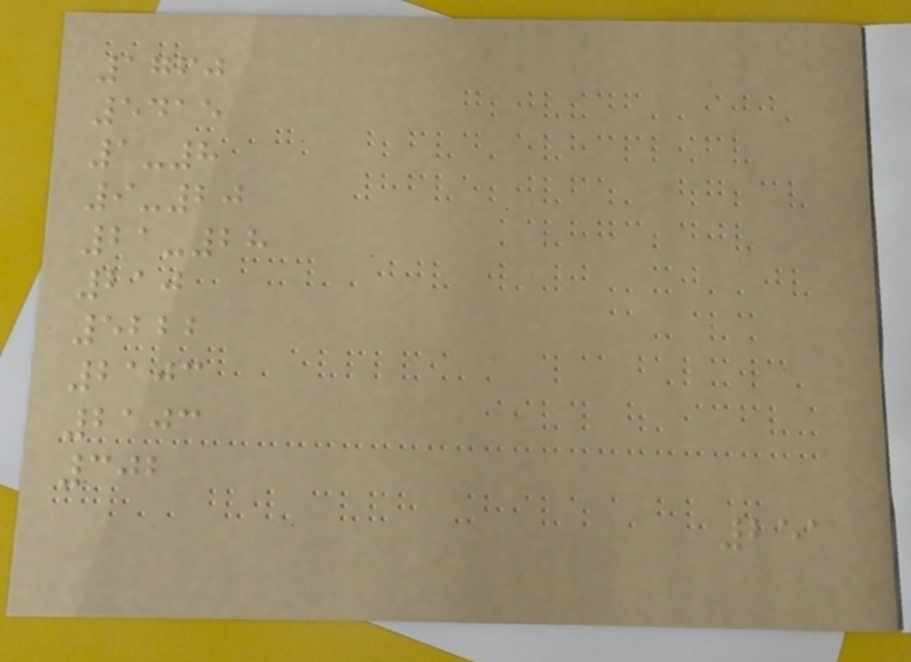1760
5415
1-8
9-20
21-28
210
5222
2103
2103
302
251
